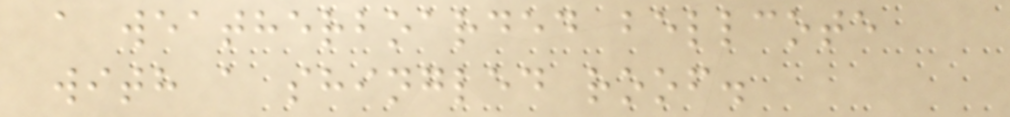a weatherboarded bellcote
with a shingled roof.
